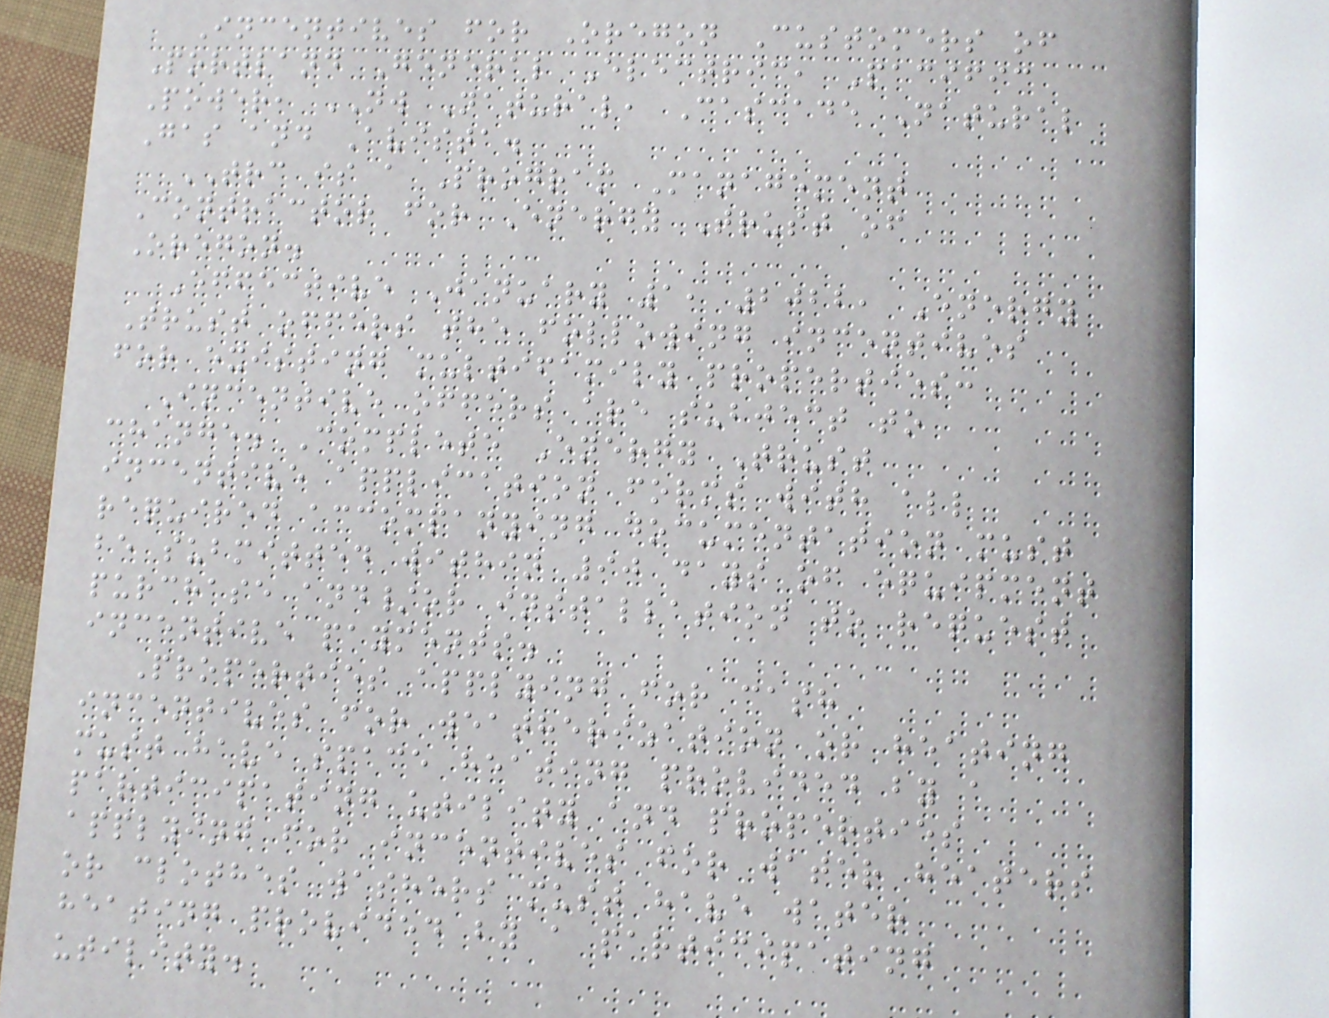Incentives for Oregon Customers of
Portland General Electric, Pacific
Power, NW Natural, Cascade Natural
Gas and Avista.
TRC is a Program Management
Contractor for Energy Trust of
Oregon.
Effective January 1, 2022, Energy
Trust offers the following incentives
for existing multifamily properties:
Incentive offers are subject to
change. Complete Energy Trust
incentive application forms with all
required accompanying documentation must
be submitted within 90 days of equipment
purchase and/or installation to request
incentive payments.
Properties applying for cash
incentives for weatherization or heating
must have space heating provided by a
participating utility and properties
applying for incentives for water heaters
or clothes washers must have water
heating provided by a participating
utility.
